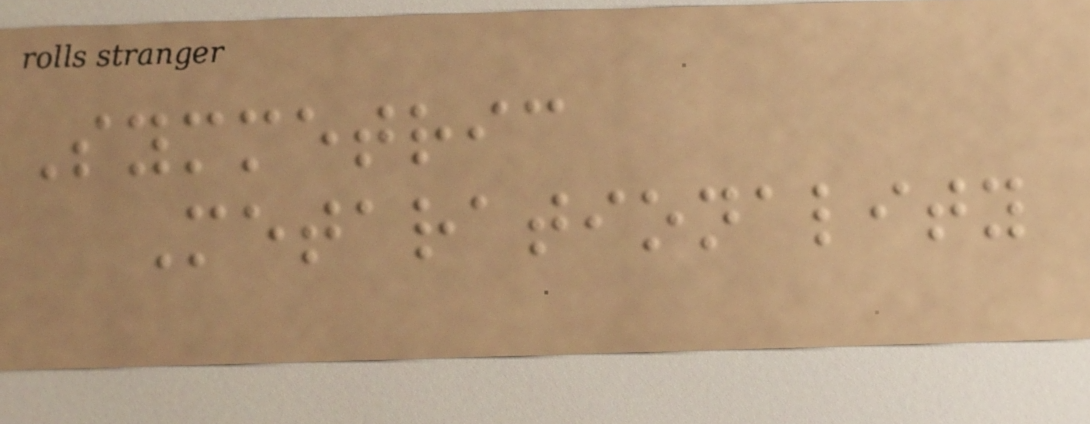Symmetric
Metarationality
